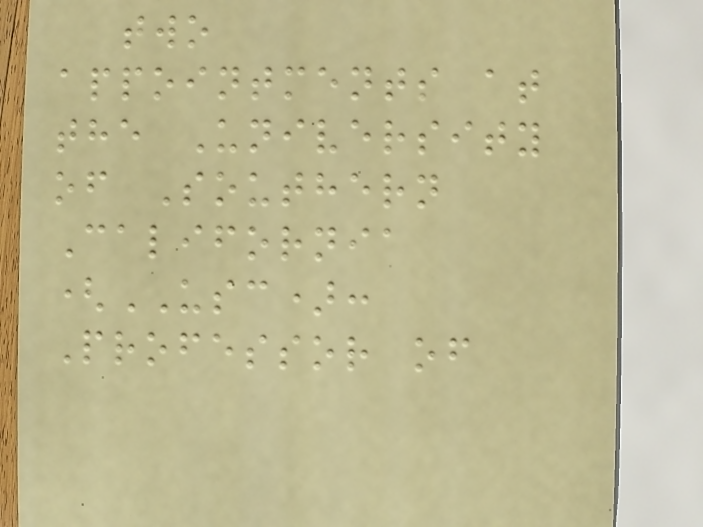two
appointments at
the University
of Southern
California
(USC):
Professor of
